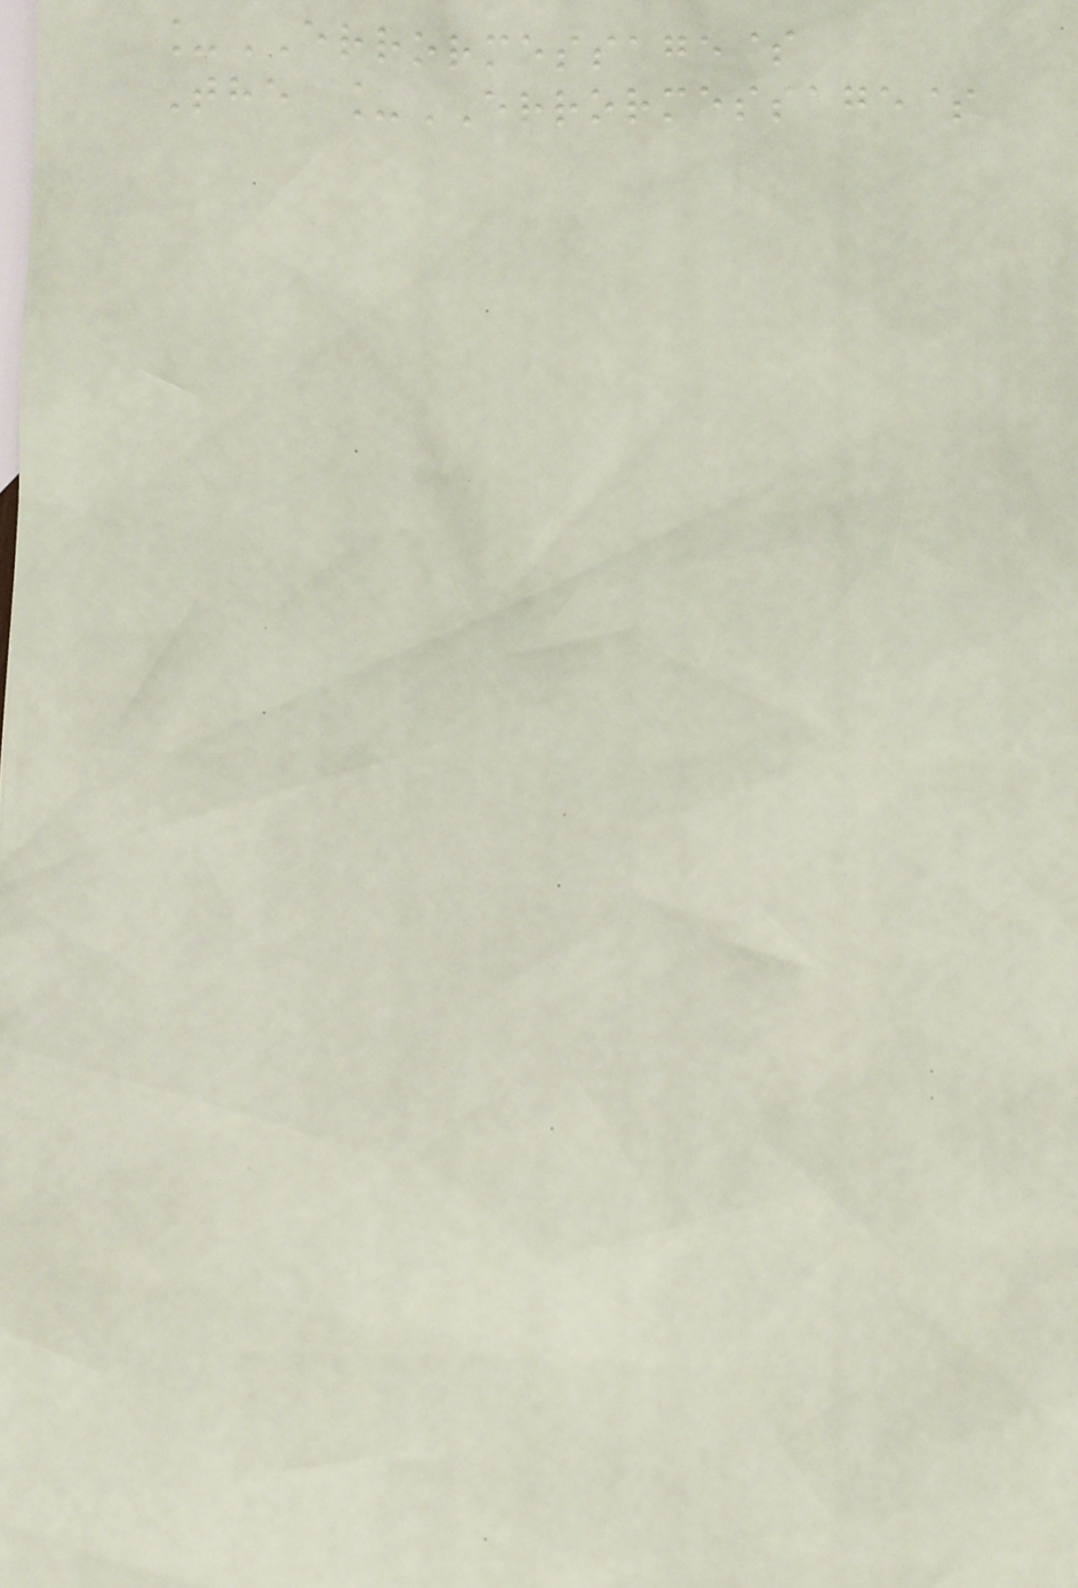_ERRORMESSAGE$
The _ERRORMESSAGE$
